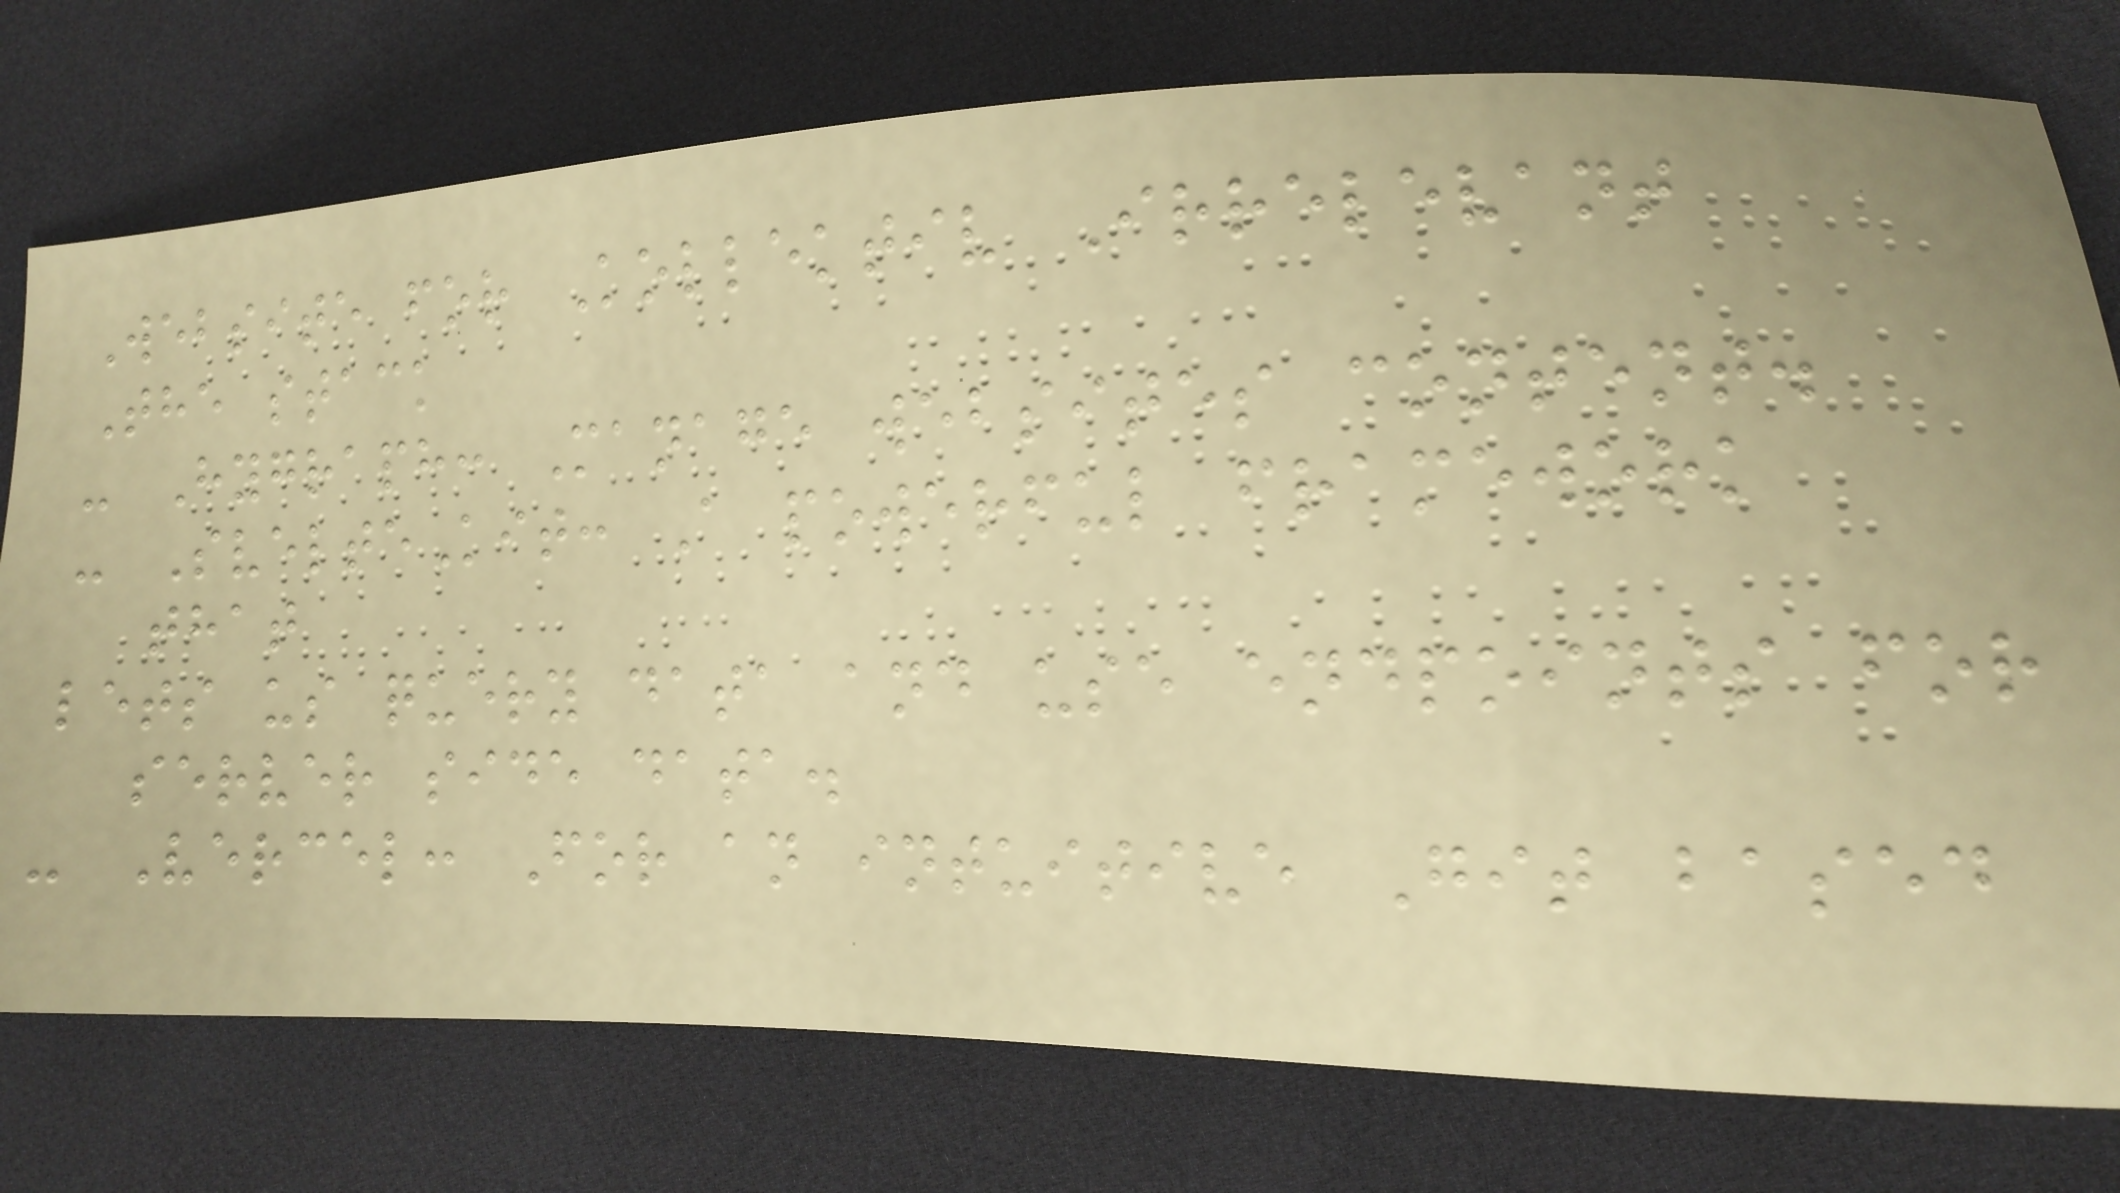Website for Kollektiv Irrelevant
The stack
- Hygraph: Manage websites content.
- SvelteKit: A powerful framework
that
lets us query data and use endpoints for
server side data.
- Vercel: For an intuitive Git based
